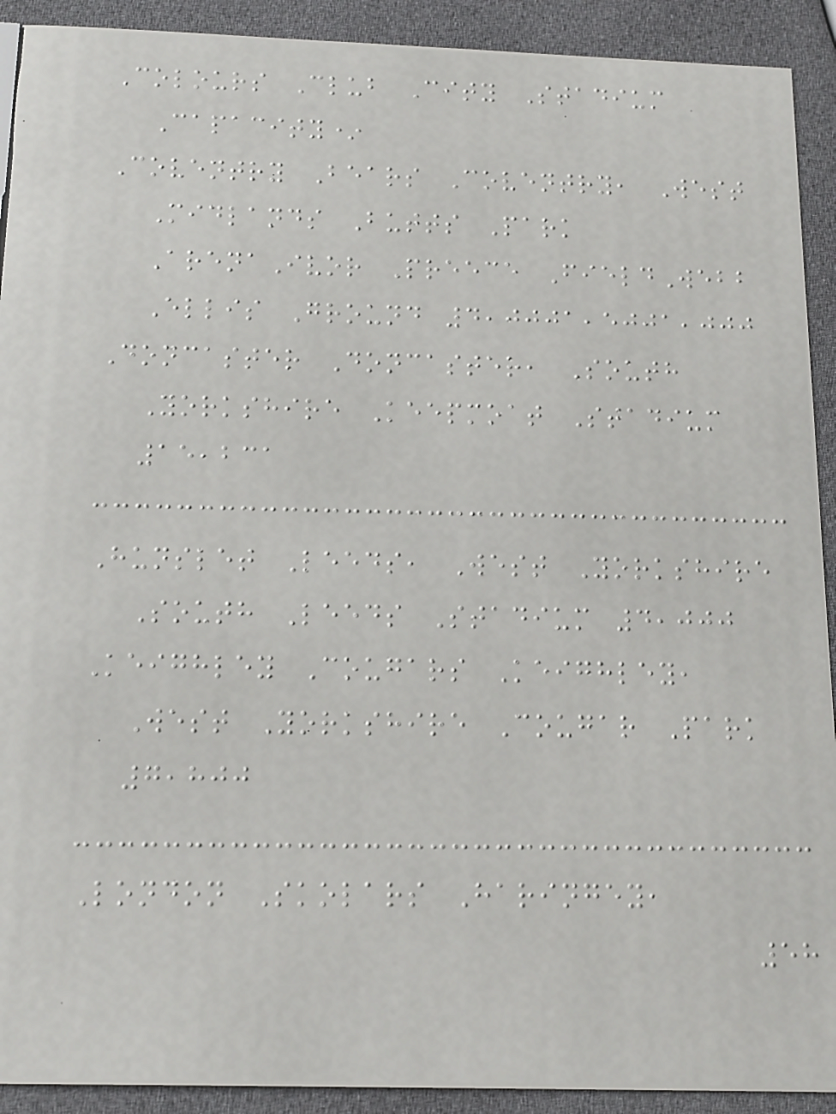Colours Club City Stadium
Capacity*
Coventry Bears Coventry, West
Midlands Butts Park
ArenaIvor Preece FieldWebb
Ellis Ground 4,0001,5001,000
Doncaster Doncaster, South
Yorkshire Keepmoat Stadium
15,231
Hunslet Leeds, West Yorkshire
South Leeds Stadium 4,000
Keighley Cougars Keighley,
West Yorkshire Cougar Park
7,800
London Skolars Haringey,
58
